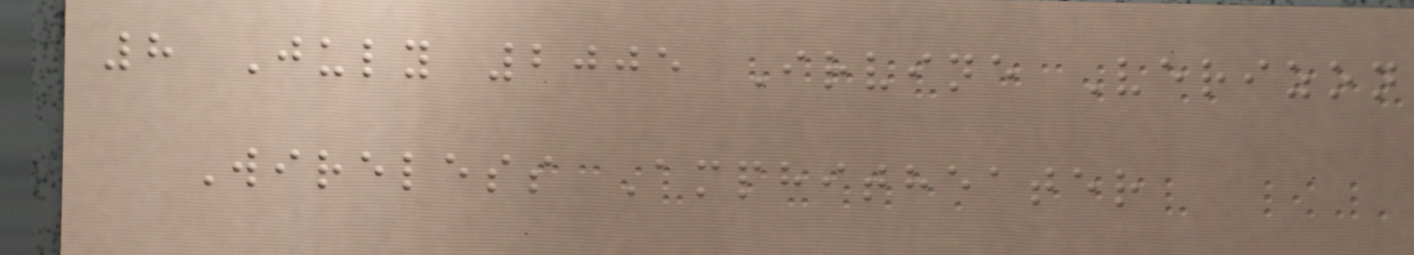8 July 2005 Irvine Verizon
Wireless Amphitheater
